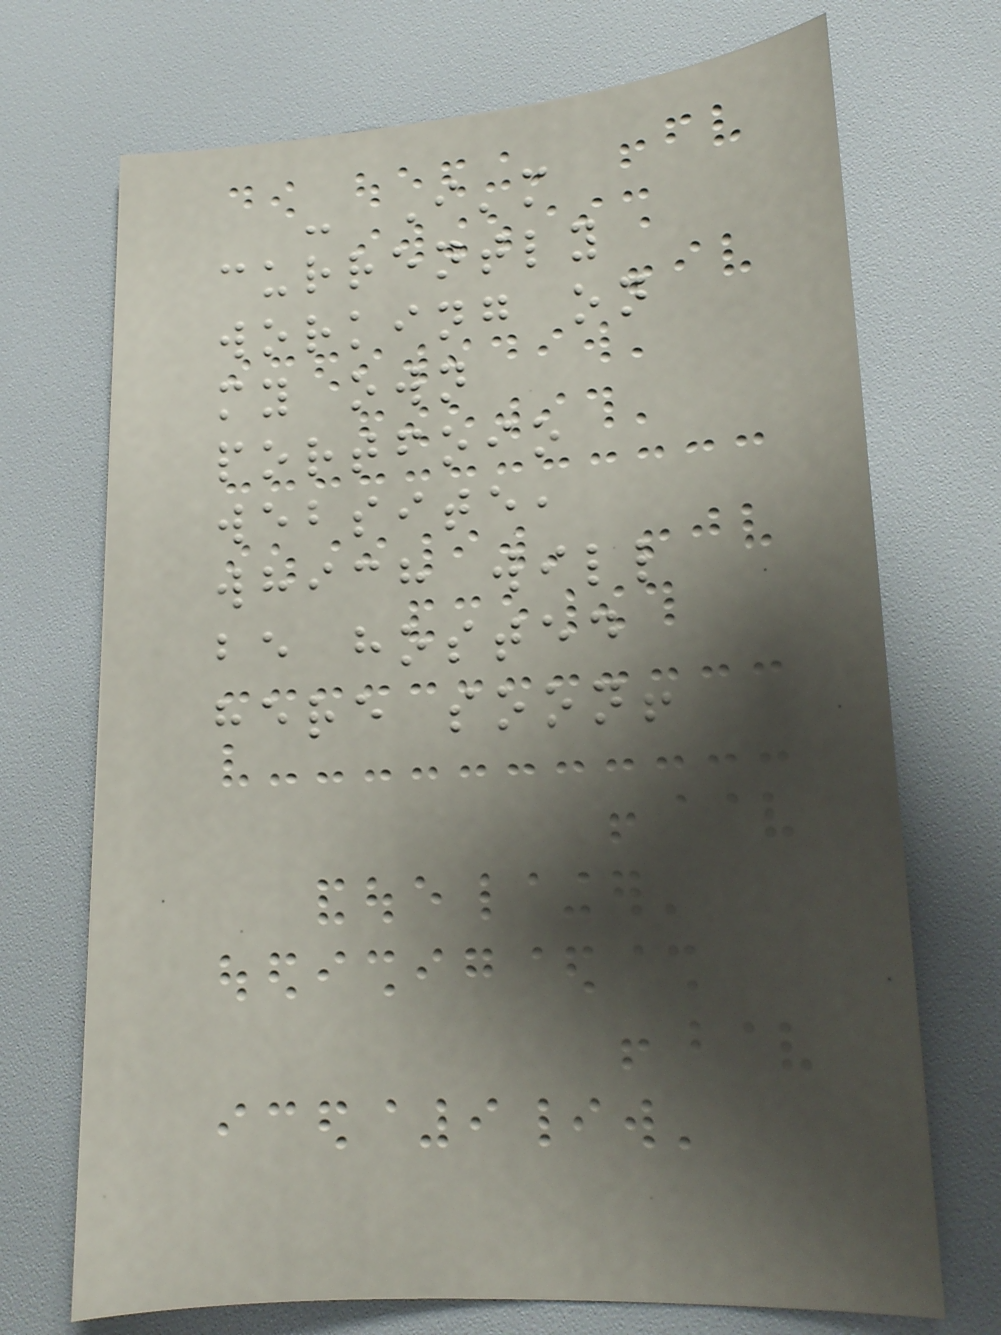- I'm
currently
working on
my own
portfoio
website,
which will
be hosted
here soon!
